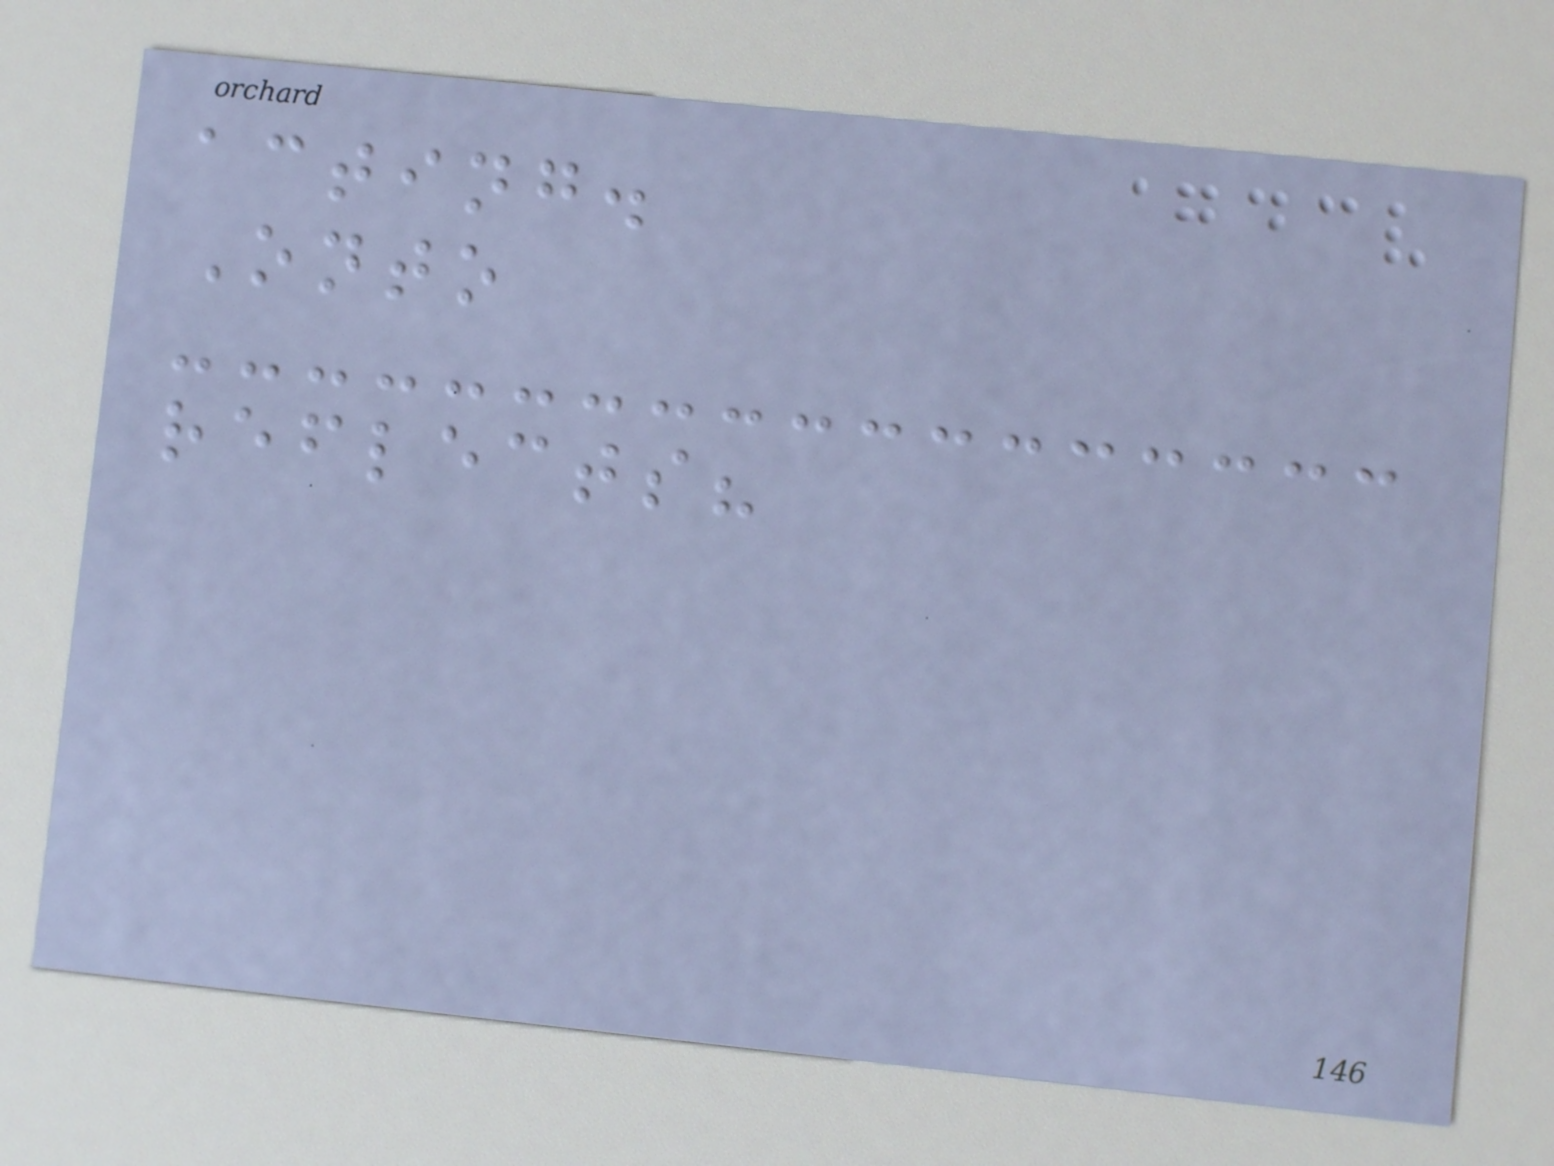acting.
Onto
reflects?
